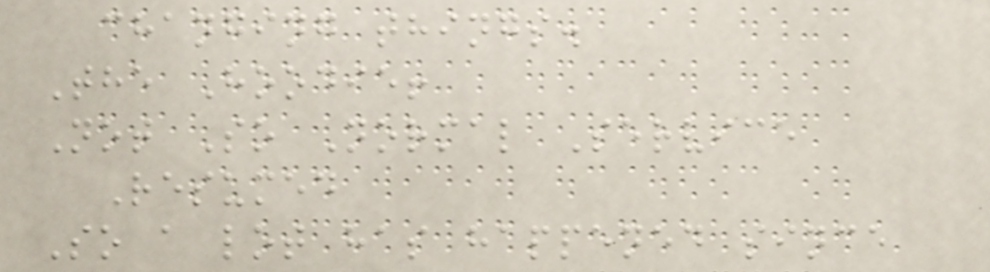changing things.
The Hoodie!
Not So Normal Service
Resumed
So a lot has happened since
